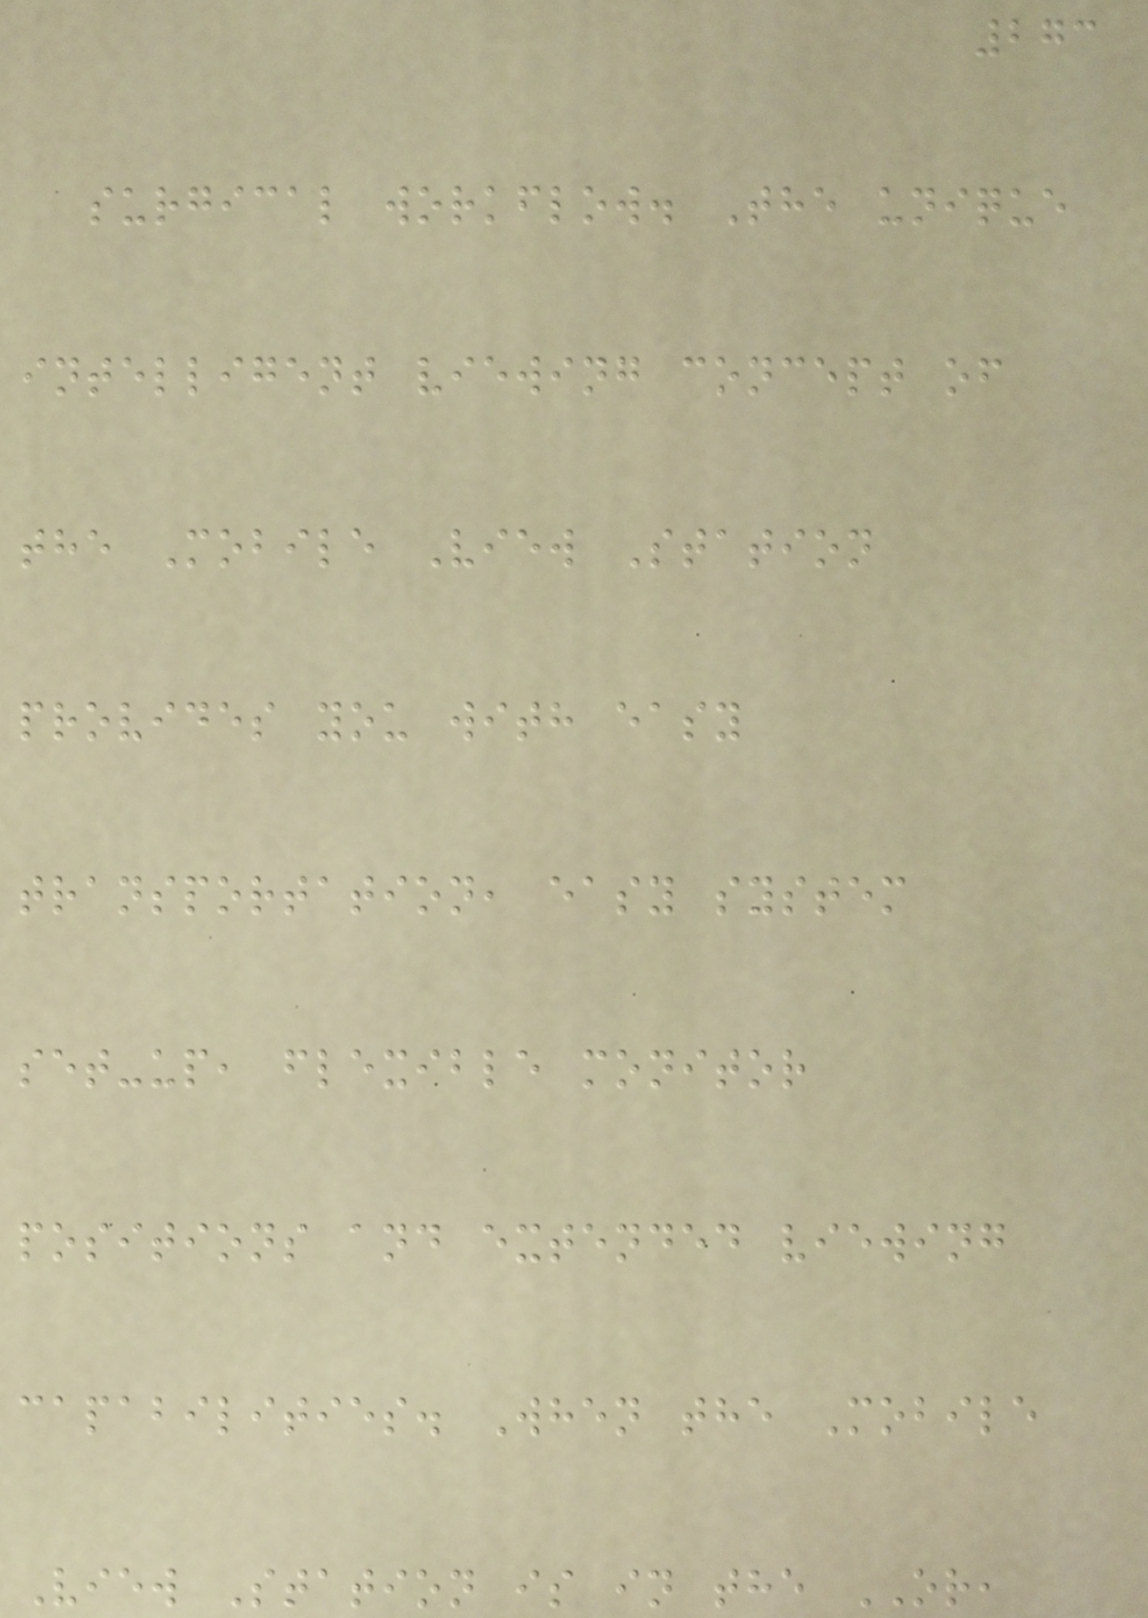273
surgical workflow. The unique
intelligent viewing concept of
the Mobile View Station
provides you with easy
transportation, easy system
set-up, flexible monitor
positions and extended viewing
capabilities. When the Mobile
View Station is in the OR,
